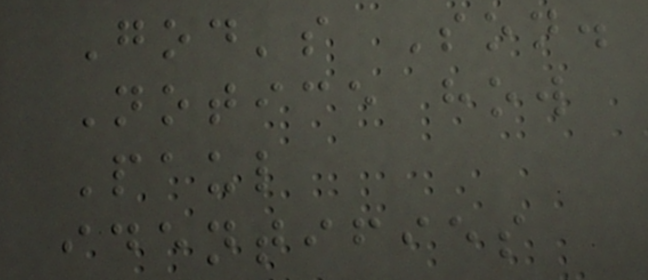God's Son.
Notice how
Paul
identifies
